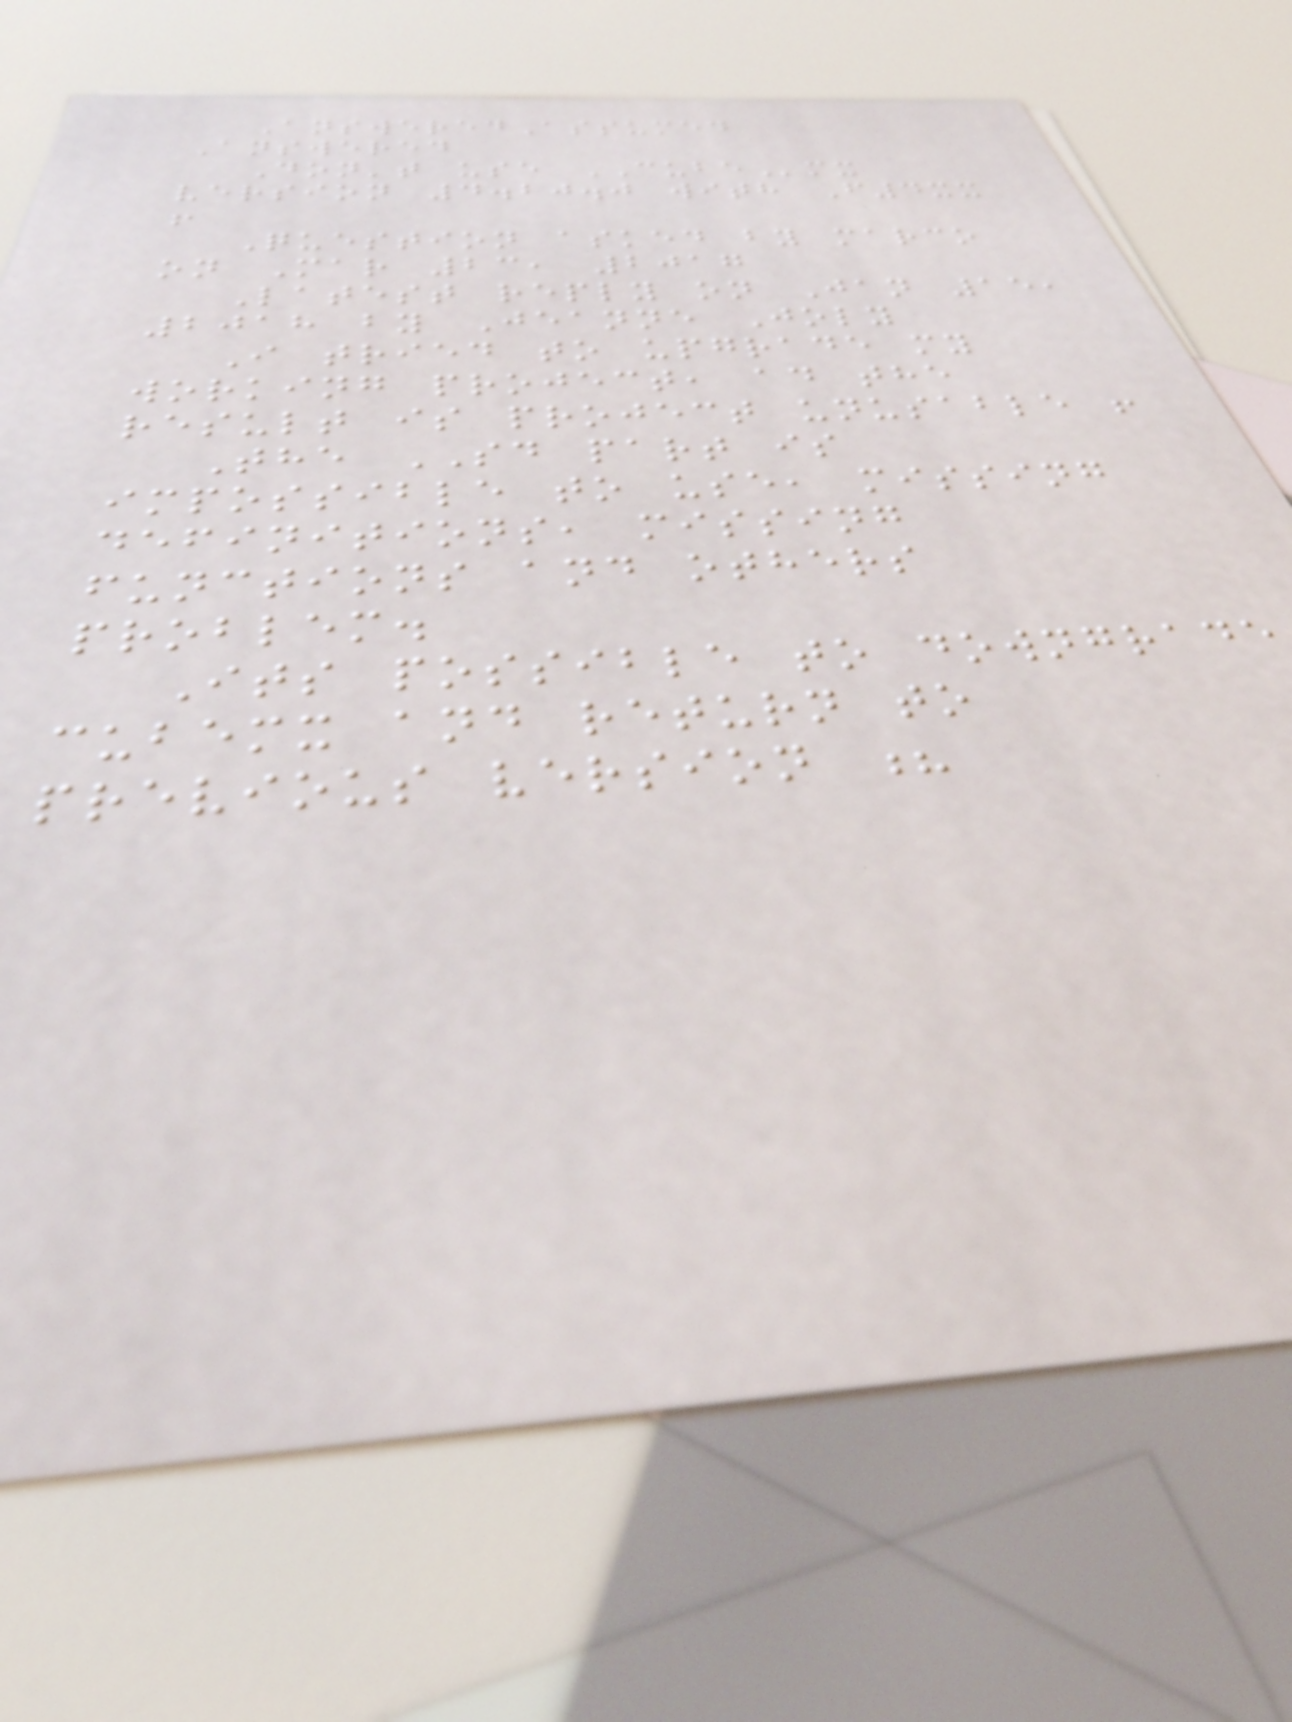AnsweredAssumed
Answered
Don't use CUBEmx
version 4.20.0 with F4xx
!
Question asked by marco
on Mar 23, 2017
Latest reply on Jan 15,
2018 by Jeanne Joly
I tried to upgrade my
working project, ad the
result is project unusable !
The SD part is
impossible to use, missing
definitions, missing
functions and others
problem.
Its possible to downgrade
cubemx and return to
previous version ?
